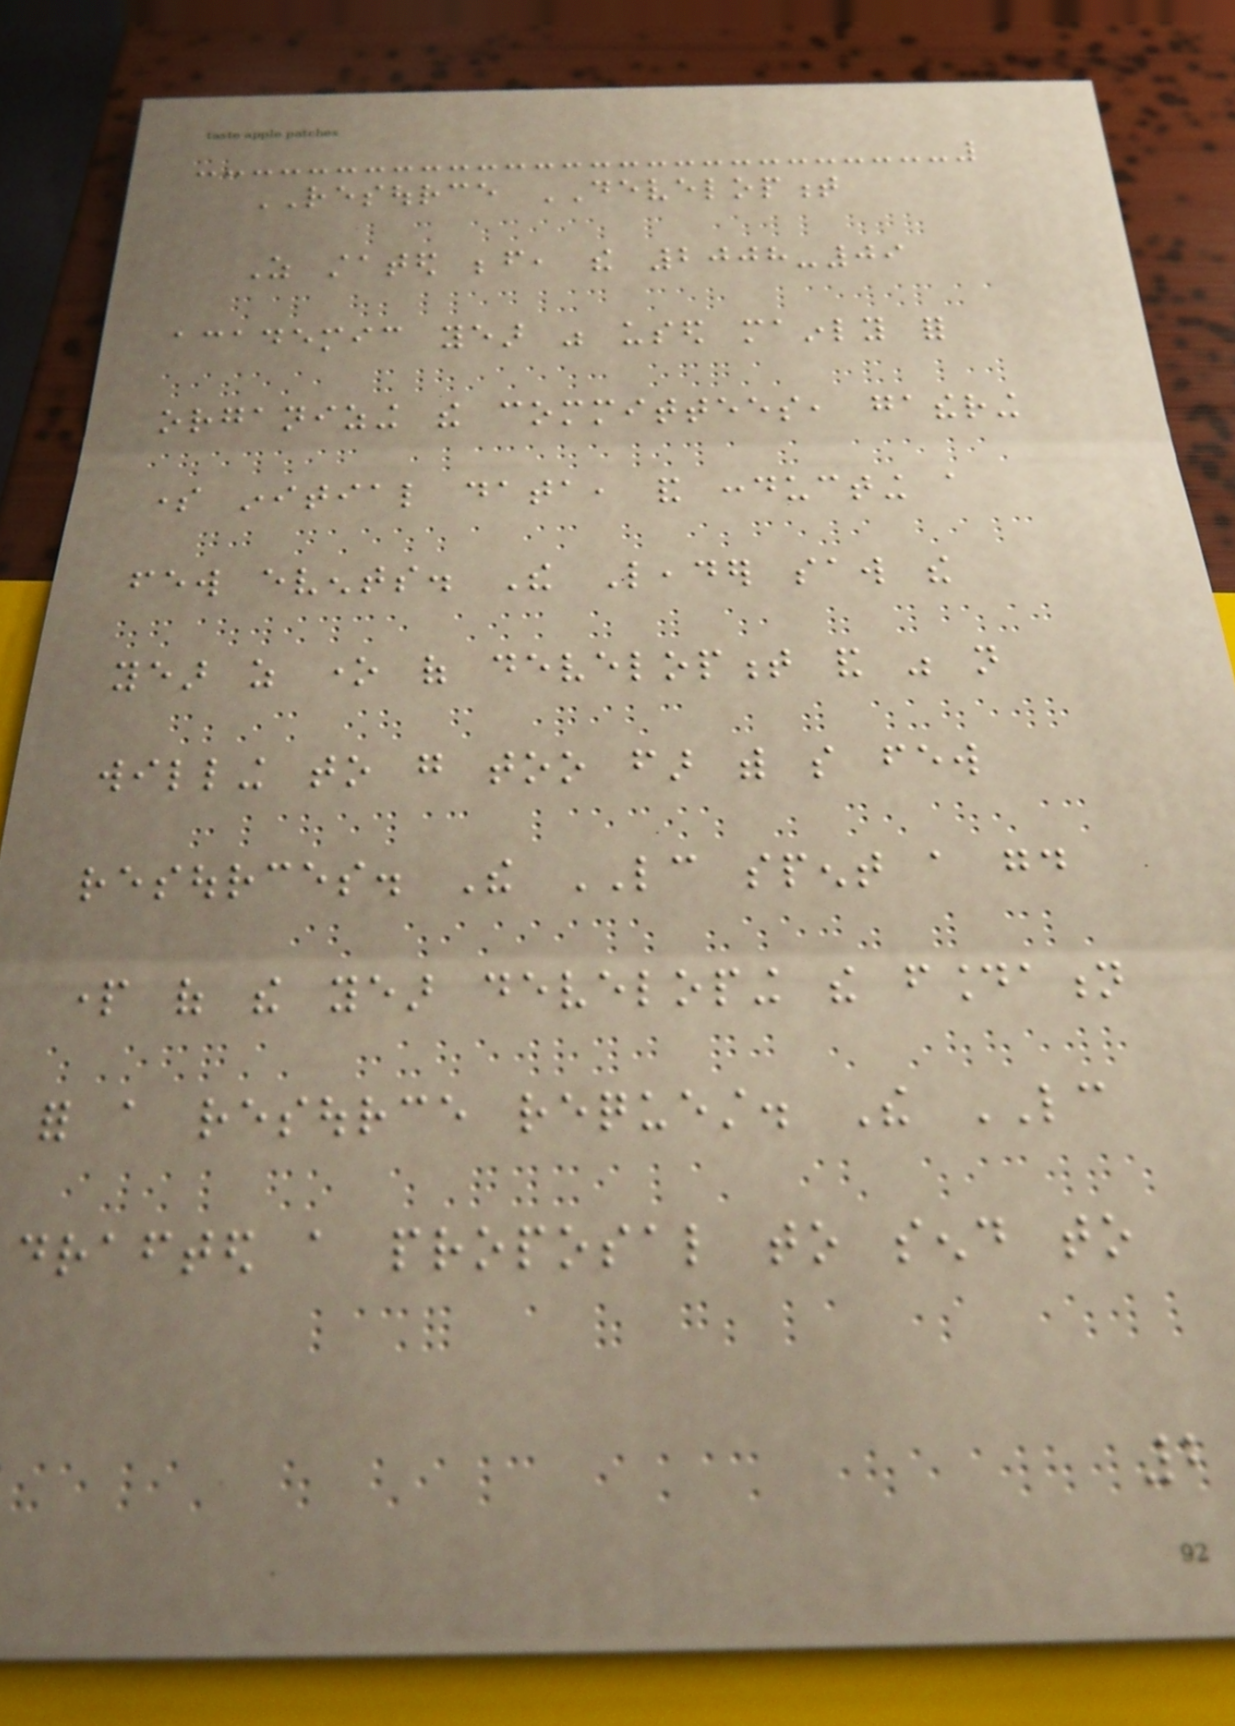RESOURCE DEVELOPMENT
As stated before, the 2008-09
academic year was used mainly for
organizing the committees, gathering
some initial data, and conducting a
few events. The Leader saw the
year as one of development and was not
willing to go too far with so few
resources. The LC spent a good
part of the year developing the foundation
for a resource request. The LC
drafted a proposal to send to
2
